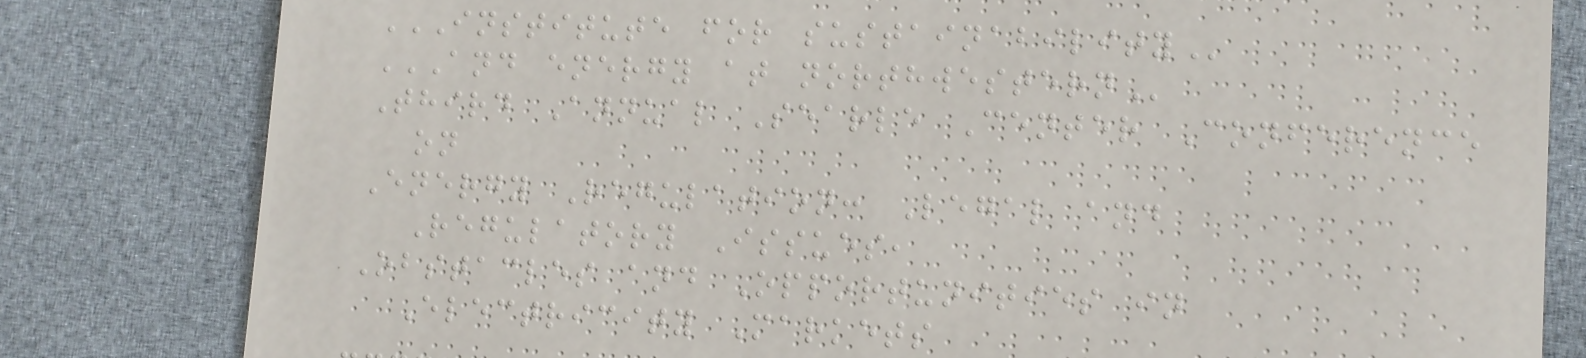INSTITUTE FOR SUSTAINABILITY
AND ENERGY AT NORTHWESTERN
Third Annual Searle Center Conference
on
Energy Regulation: Legal and
Regulatory Issues,
Obstacles and Opportunities in
Electricity Markets
